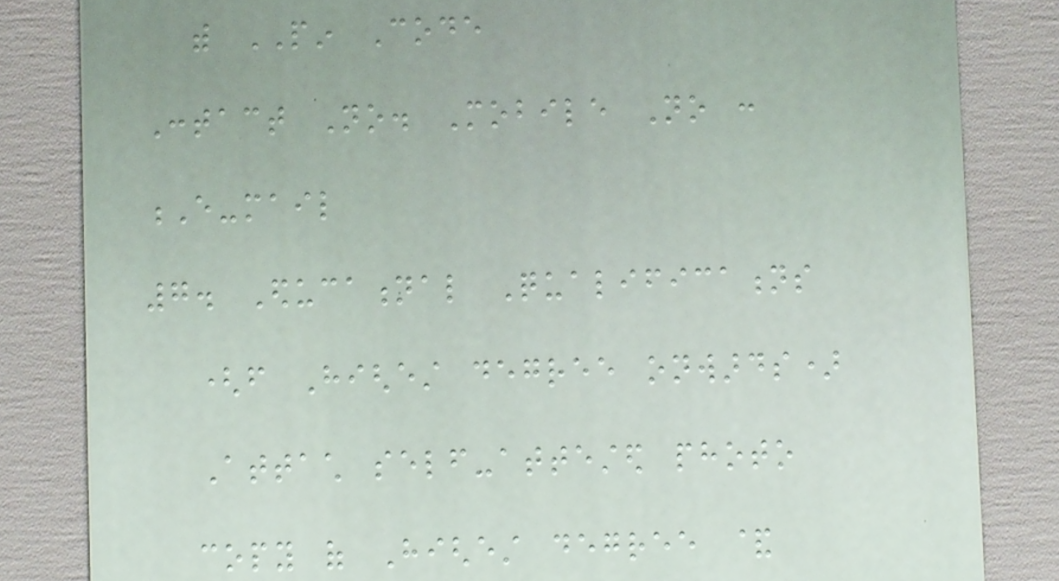with PIN Code
Contact No. Mobile No :
E-mail
7. Educational Qualifications
(from Highest degree onwards)
Attach self-attested photo
copy of Highest degree &
